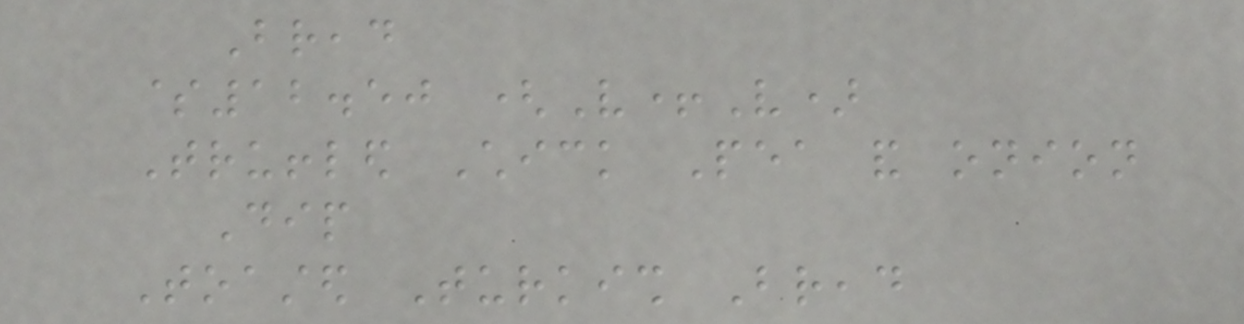Bread
$12.50 (V+V)
Truffled Chick Pea and onion
Dip
Toasted Turkish Bread
